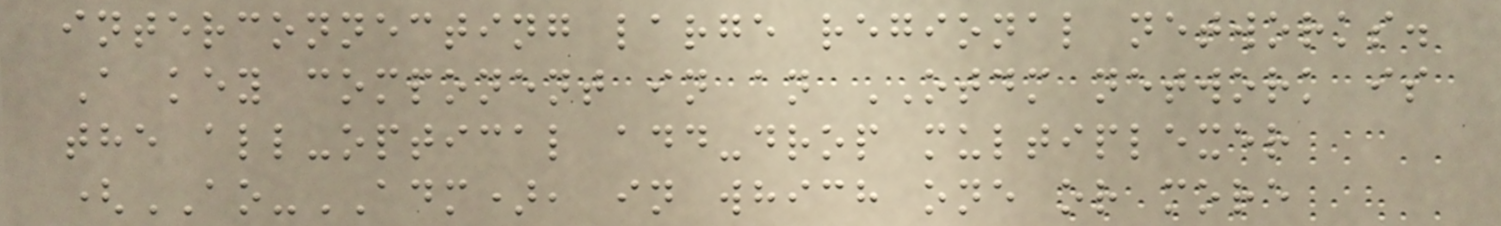interconnecting large regional networks.
A key component in an OTDM network is
the all-optical add-drop multiplexer
(AO-ADM), in which one or more
